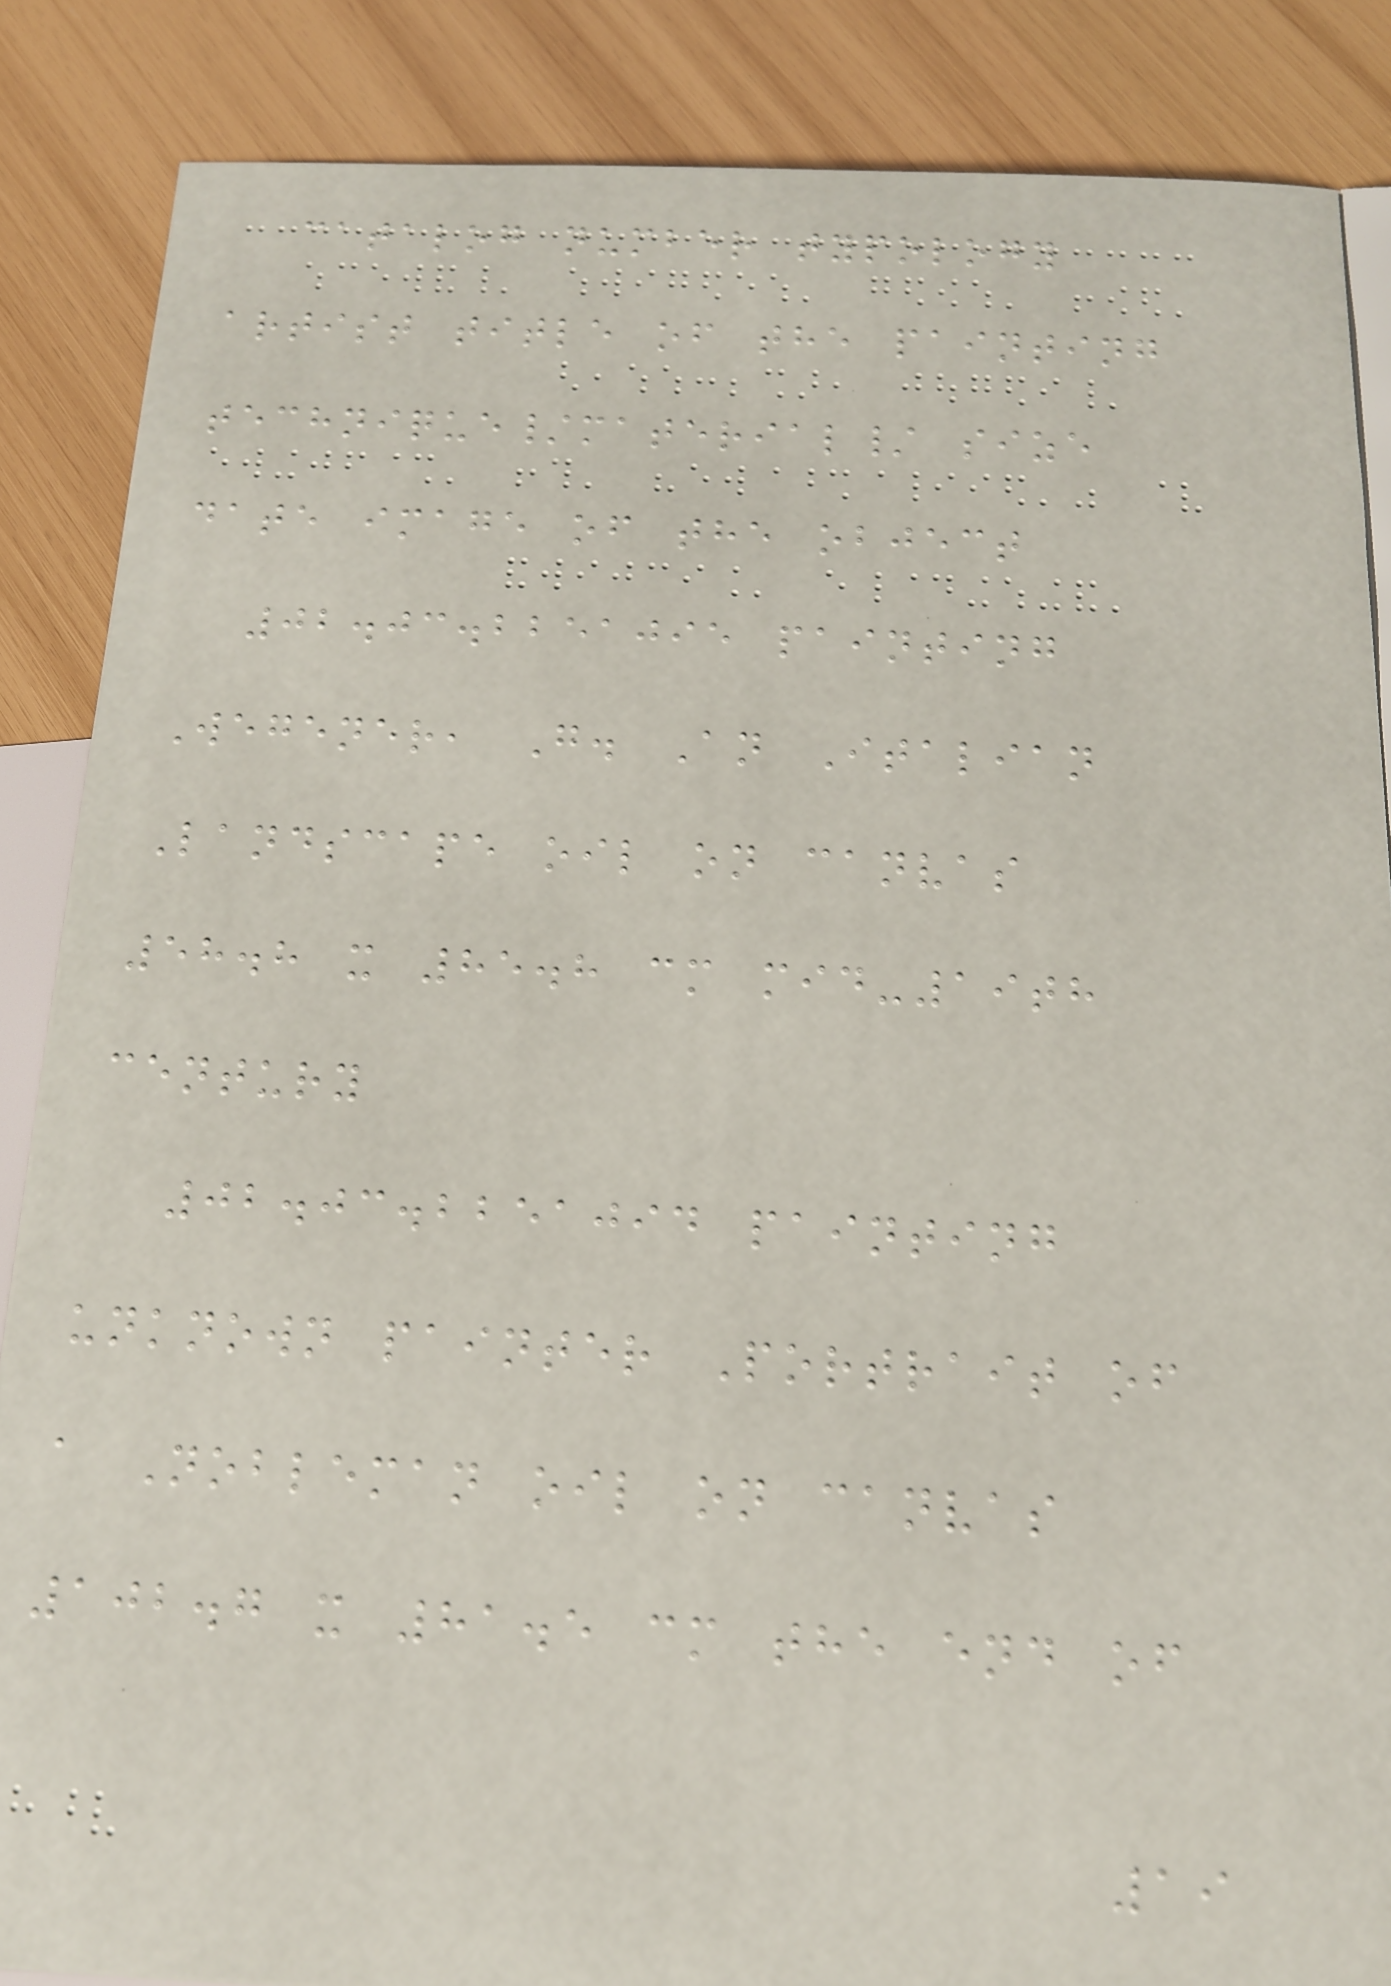catalog number typology
artist title of the painting
technique/material/ size
date image of the object
02.03.2251095 painting
Wegener, G. An Italian
Landscape oil on canvas
58.8 x 85.8 cm mid-19th
century
02.03.2251094 painting
unknown painter Portrait of
a Nobleman oil on canvas
102.7 x 81.5 cm the end of
19
